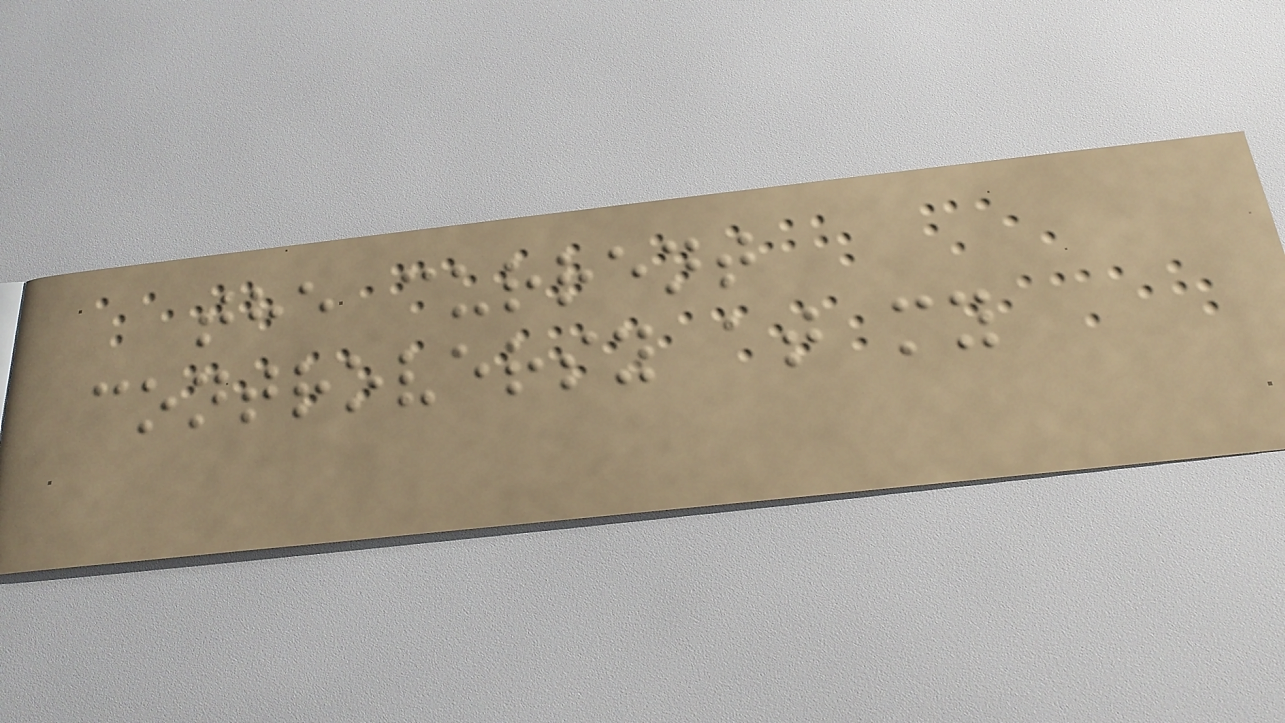the current
controversy at my
